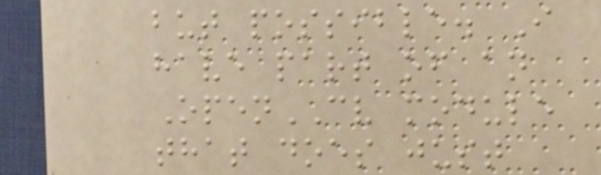but possible. I
have part of an
OpenCV module
that does just
